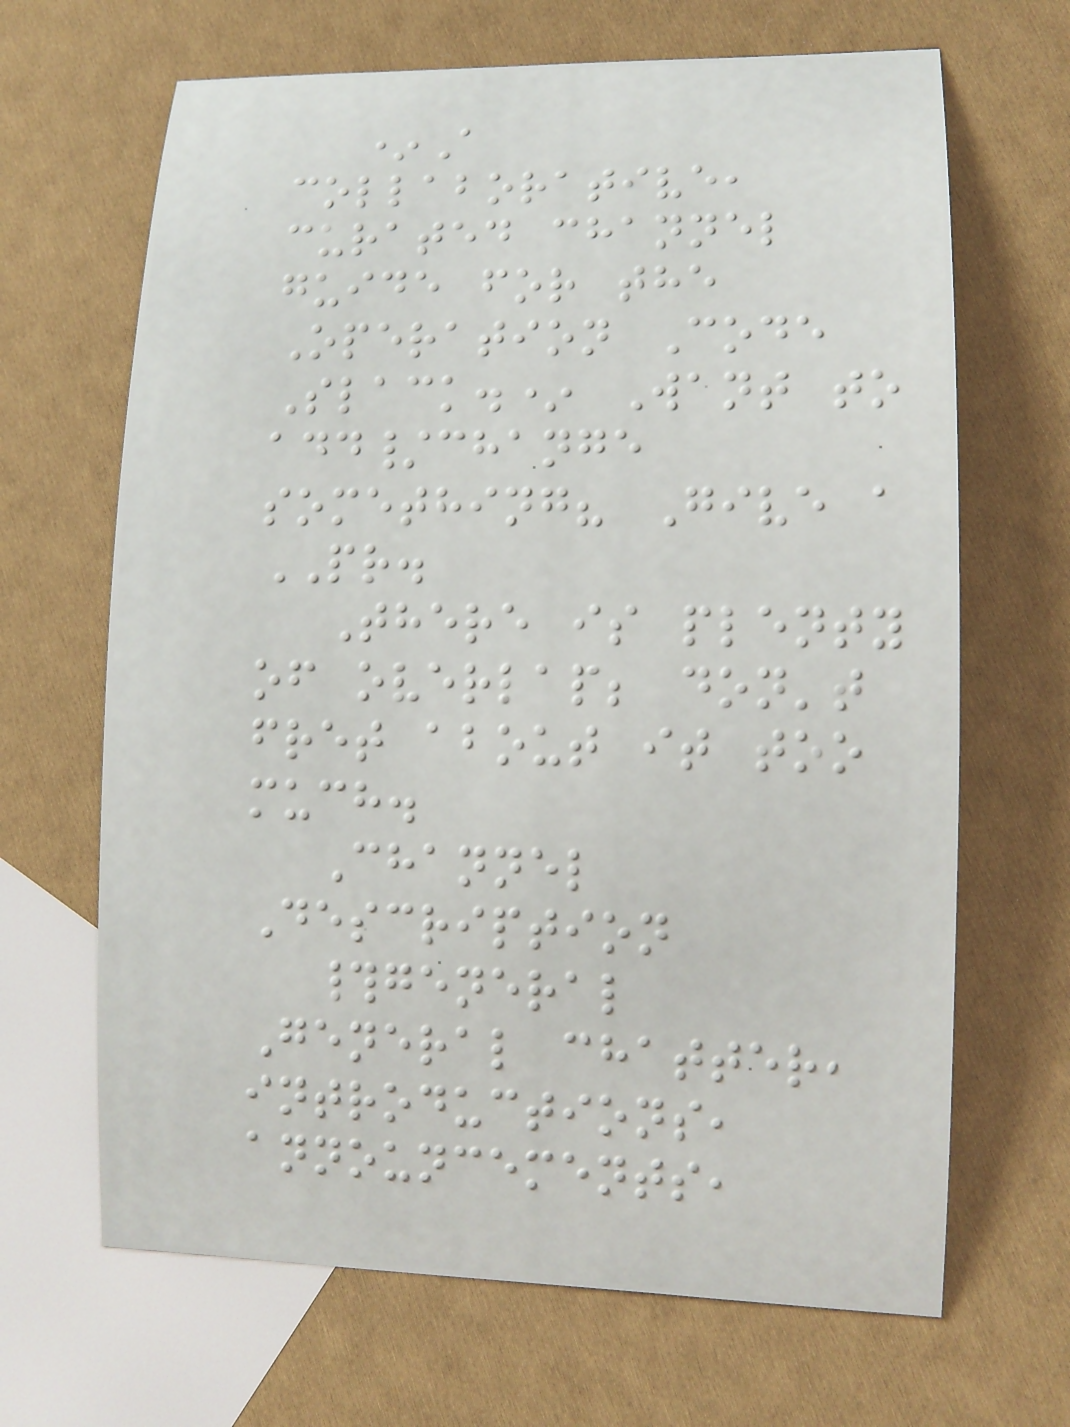*A
collaborative,
curated channel
guide for the
Operation Code
Slack.* Want to
add/change
something? Give a
PR.
There is plenty
of overlap; don't
fret about it too
much.
Channel
Description
#general
General chatter,
introductions,
announcements,
